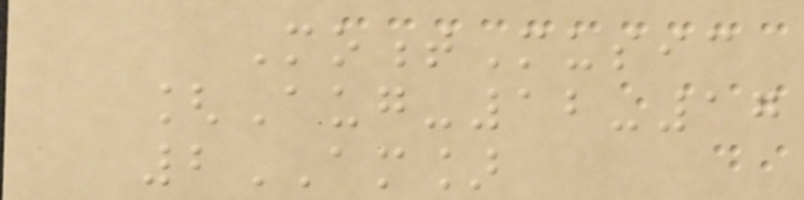MomentMusic
[Aug-12-17
2AM]
